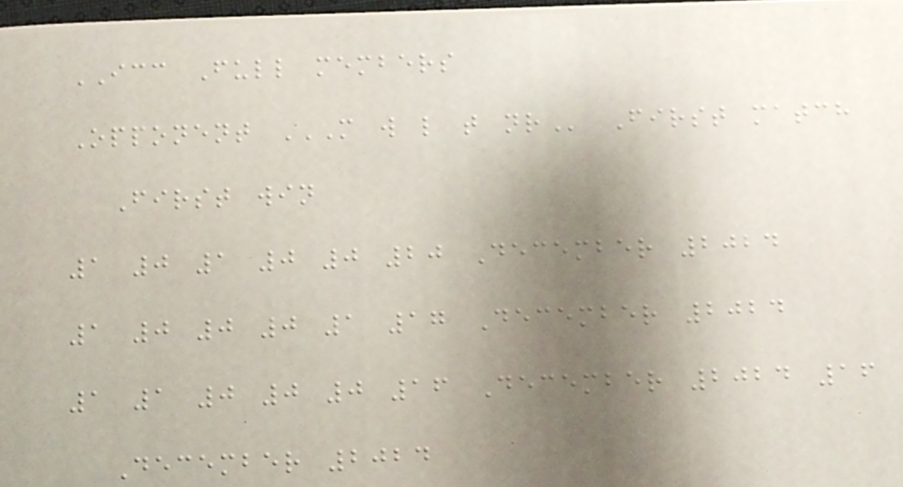ICC Full members
Opponent M W L T NR First match
First win
1 0 1 0 0 20 December 2024
1 0 0 0 1 17 December 2024
1 1 0 0 0 16 December 2024 16
December 2024
